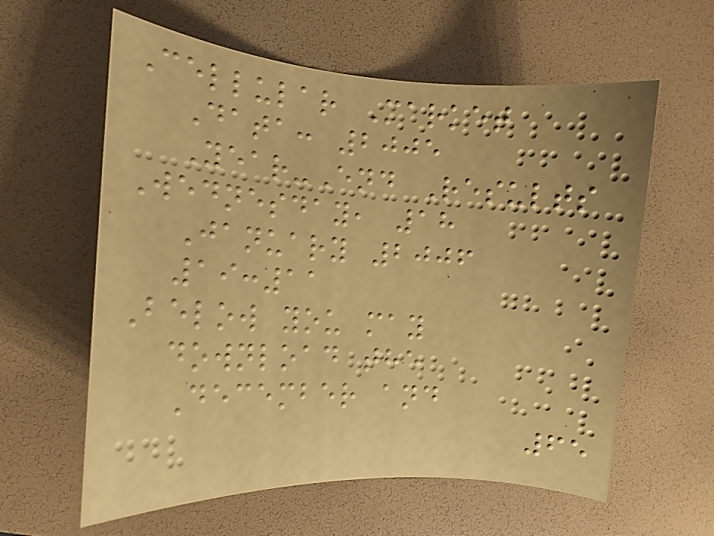Cellular Market
Data: 2005
Year-End Results
Wednesday, 18
January 2006
19:11
Below you may
download the
December and
65
